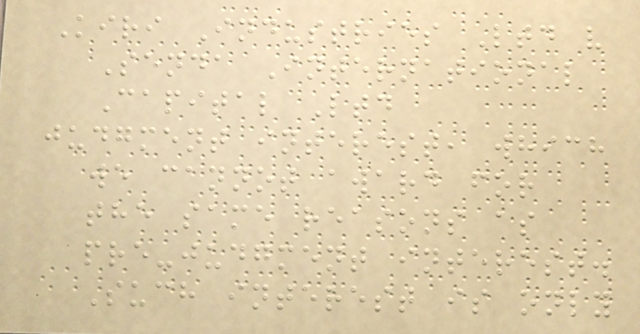Kiri Industries Ltd v
Senda International
Capital Ltd
judgment interest, which
we cannot award for
the same reasons as
pre-judgment interest.
Such interest is only
